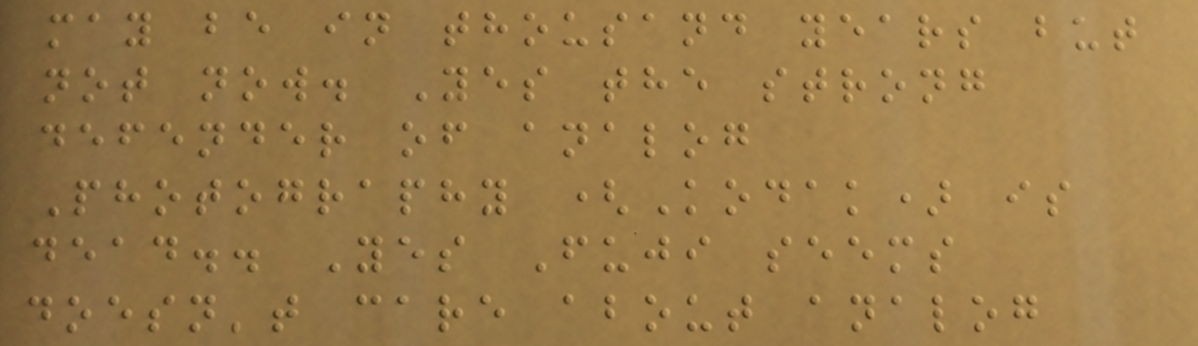may be in thousand years but
not now. Yes the strong
defender of analog
Photography (Kodak) is
dead.. Yes Fuji seems
doesn't care about analog
